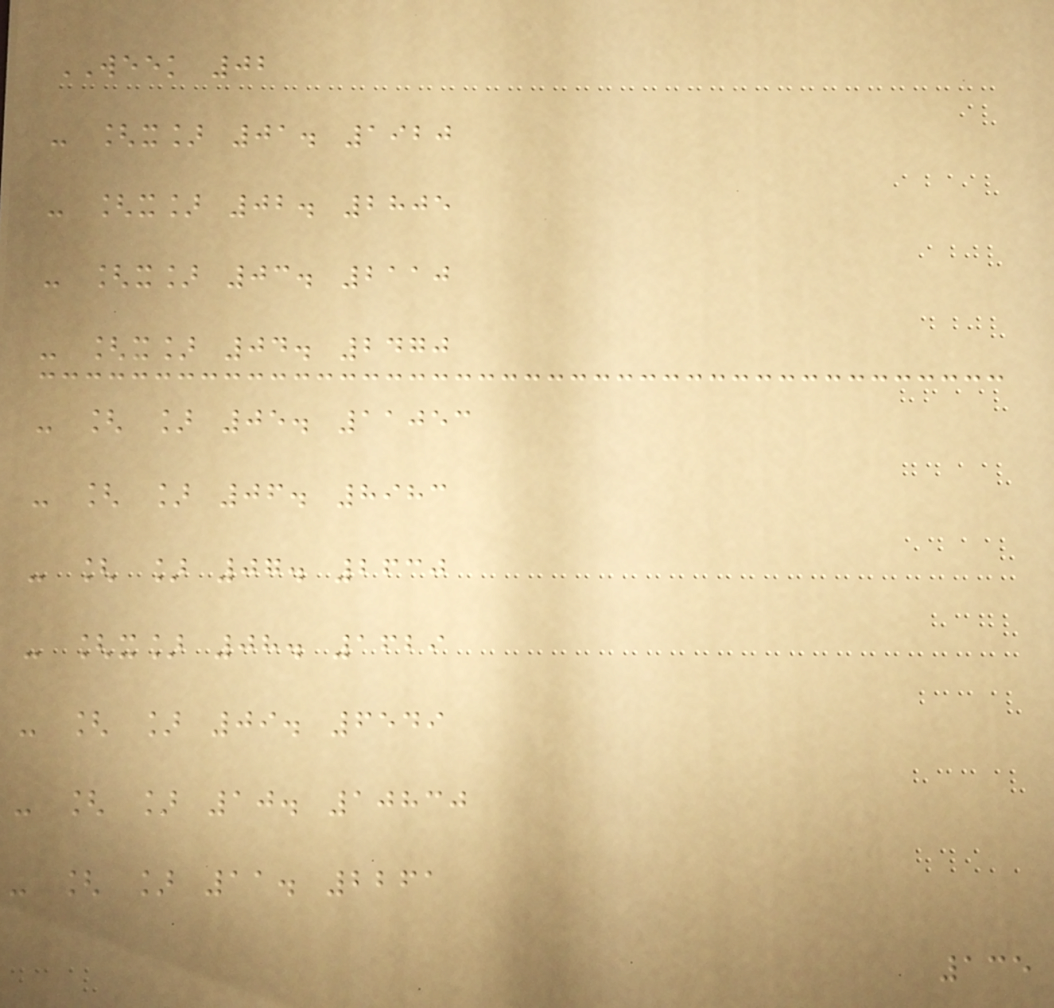WEEK 02
- [x] 01. 1920
- [x] 02. 2805
- [x] 03. 2110
- [x] 04. 2470
- [ ] 05. 11053
- [ ] 06. 8983
- [ ] 07. 2630
- [x] 08. 1629
- [ ] 09. 6549
- [ ] 10. 10830
- [ ] 11. 2261
135
